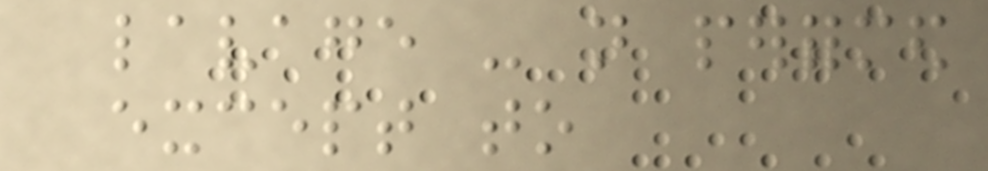lavage - not performed
except to
